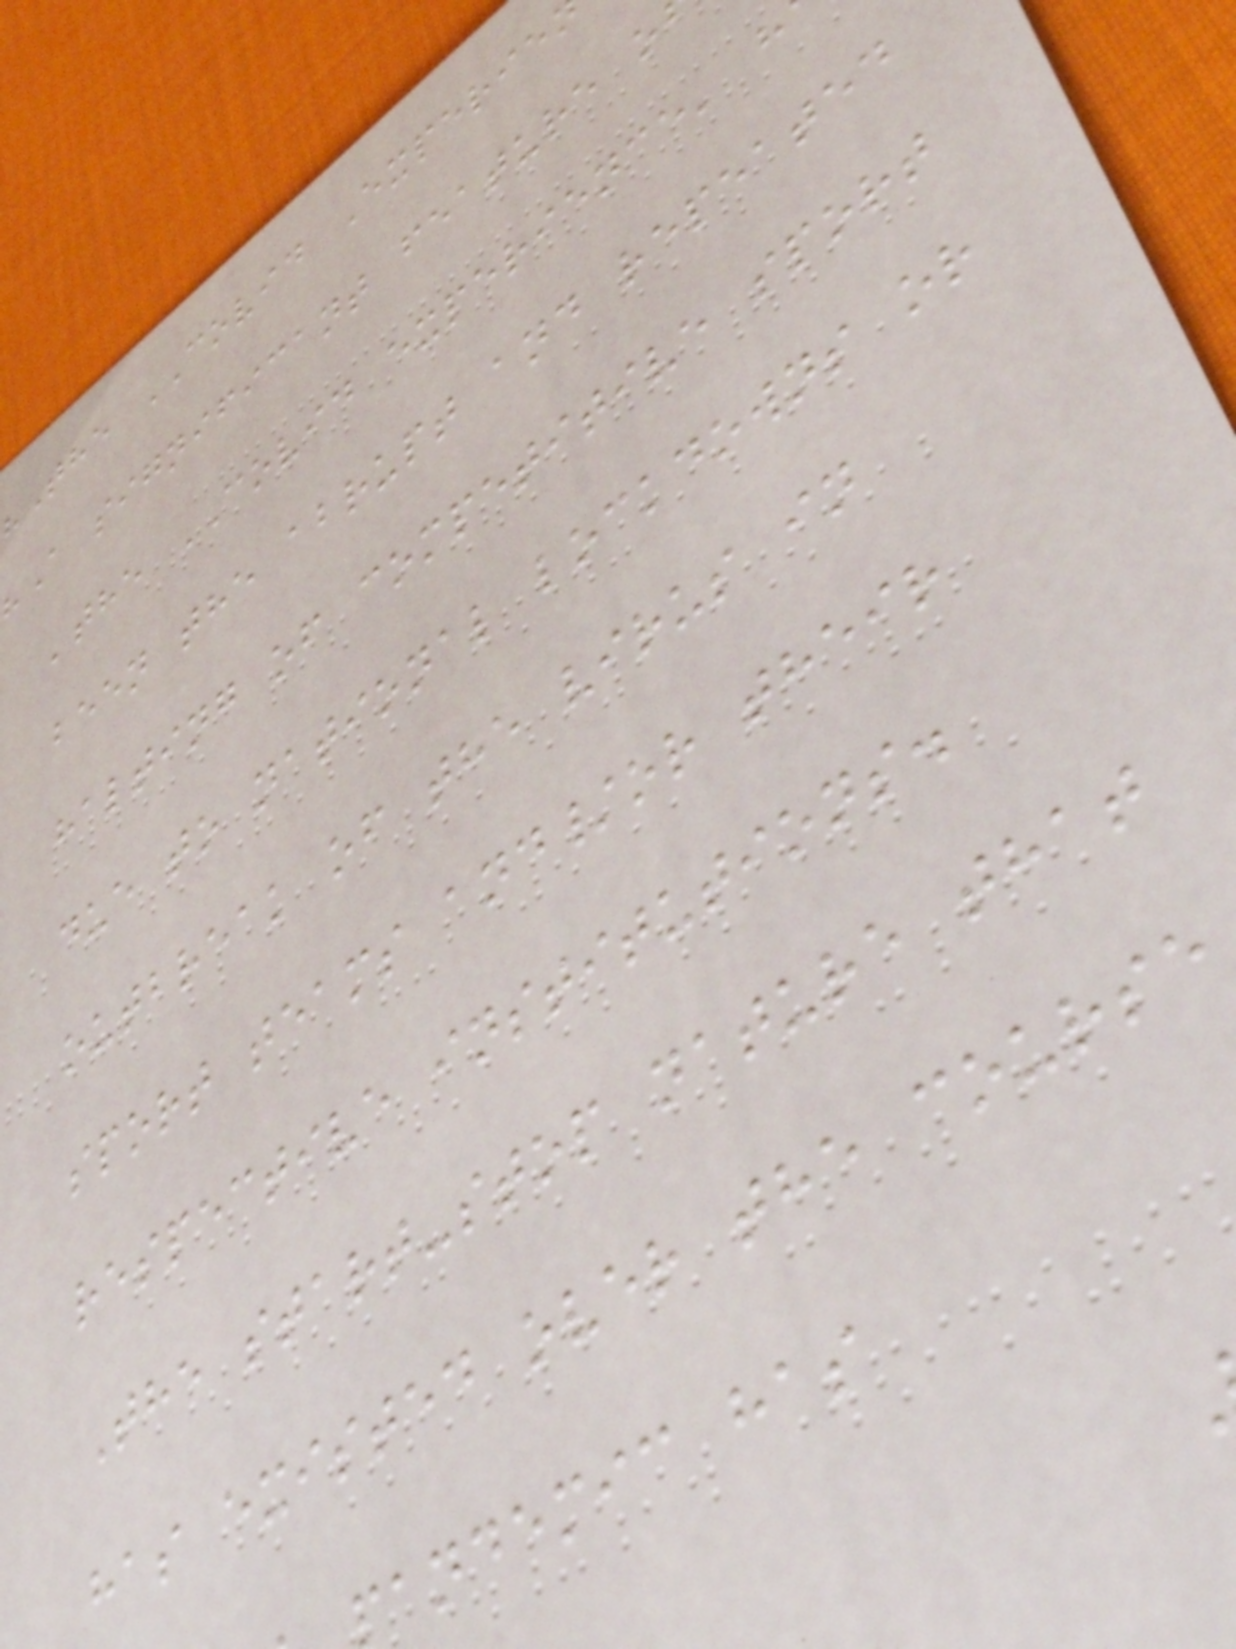"The COVID Experie
"A significant feature o
'the COVID experience' h
been the abrupt and repeated
halting of competitive sport
due to national lockdowns or
outbreak of the virus in
sport teams and/or their
respective institutions.
The start-stop nature that
has existed over the course
andemic has
